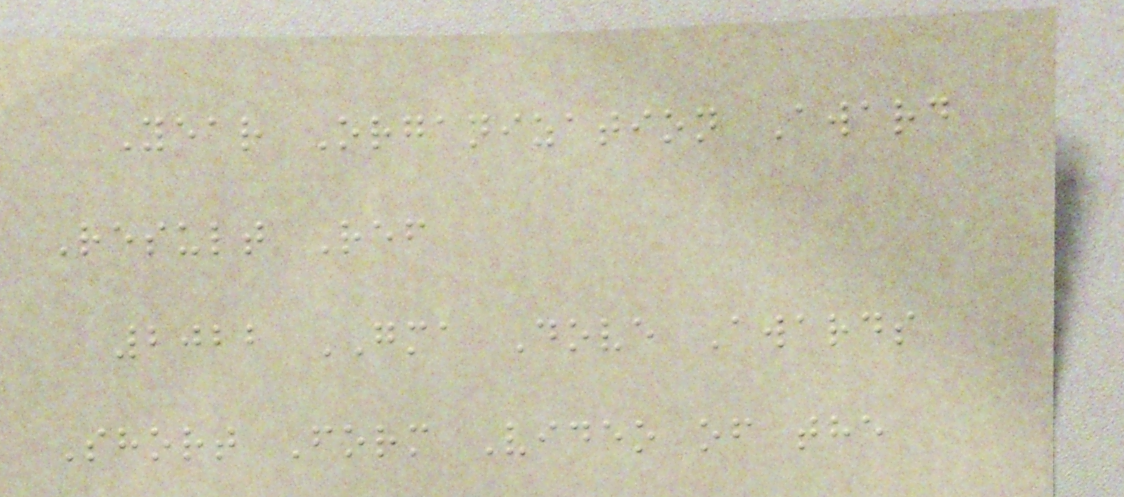Year Organization Award
Result Ref
2022 GMA Dove Awards
Short Form Video of the
